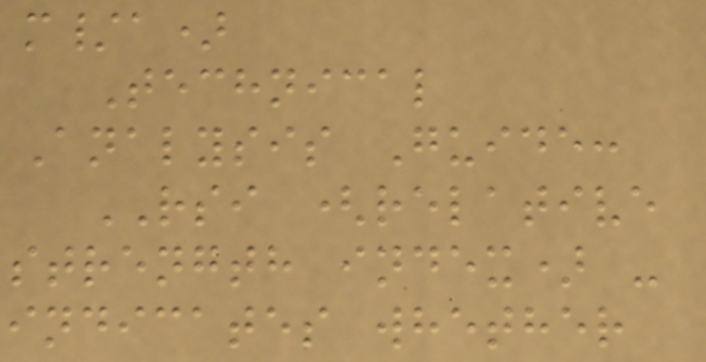m/a)
Technical
Analysis Guide:
RSI (relative
strength index) -
indicates whether
